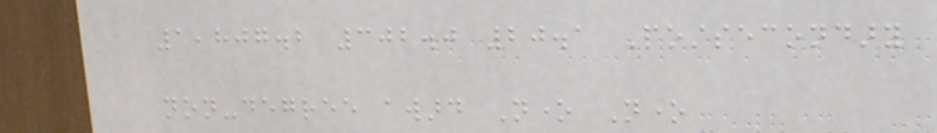1,807.2 302.0 20.1 Postsecondary
non-degree award None None
